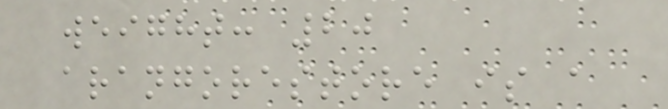weight: 20
arangorestore is a
